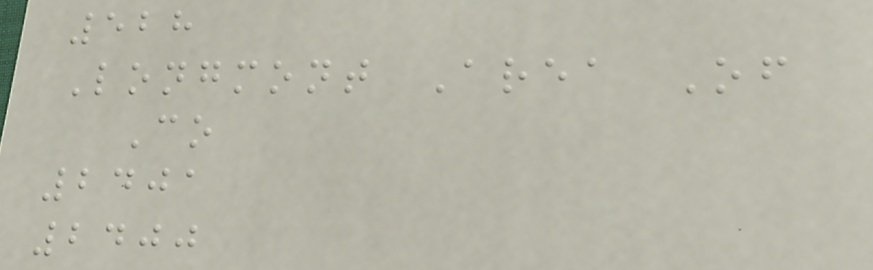528
Longmont Area Of
Co
2401
2400
